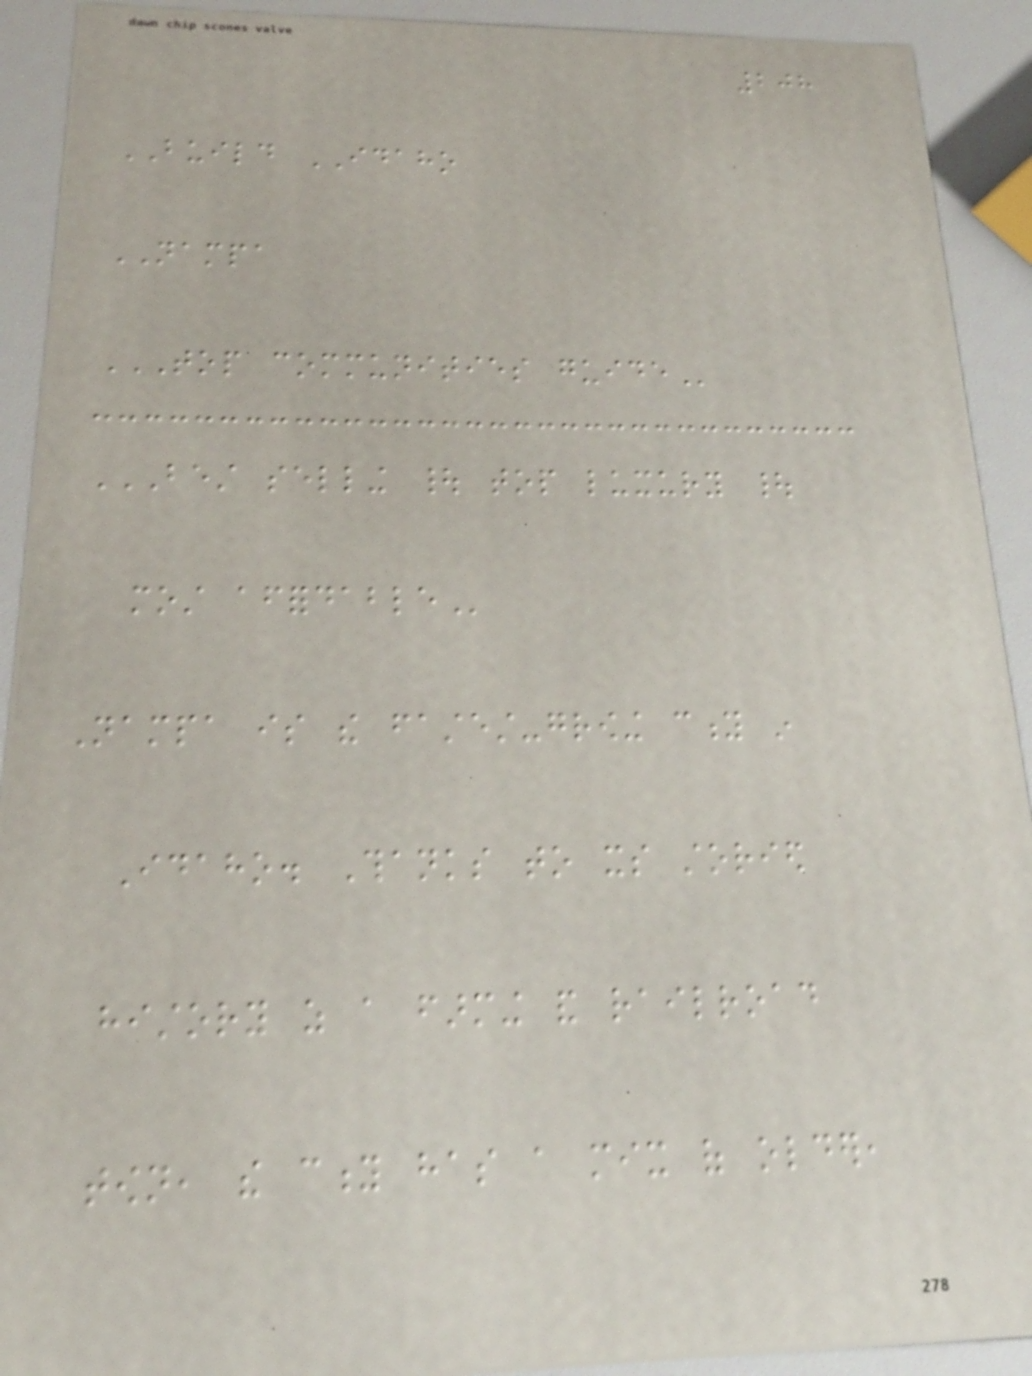208
BUILD IDAHO
NAMPA
TOP COMMUNITIES GUIDE
BEST SELLING | TOP LUXURY |
MOST AFFORDABLE
Nampa is the fastest-growing city in
Idaho. Thanks to its storied
history as a farming and railroad
town, the city has a mix of older,
